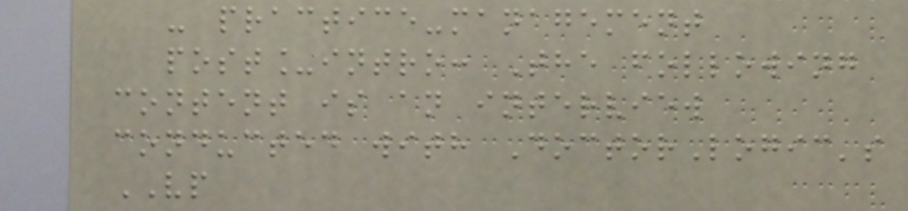- practice-management
post_intro: The following
content is an interview
conducted with DoctorLogic's
VP
